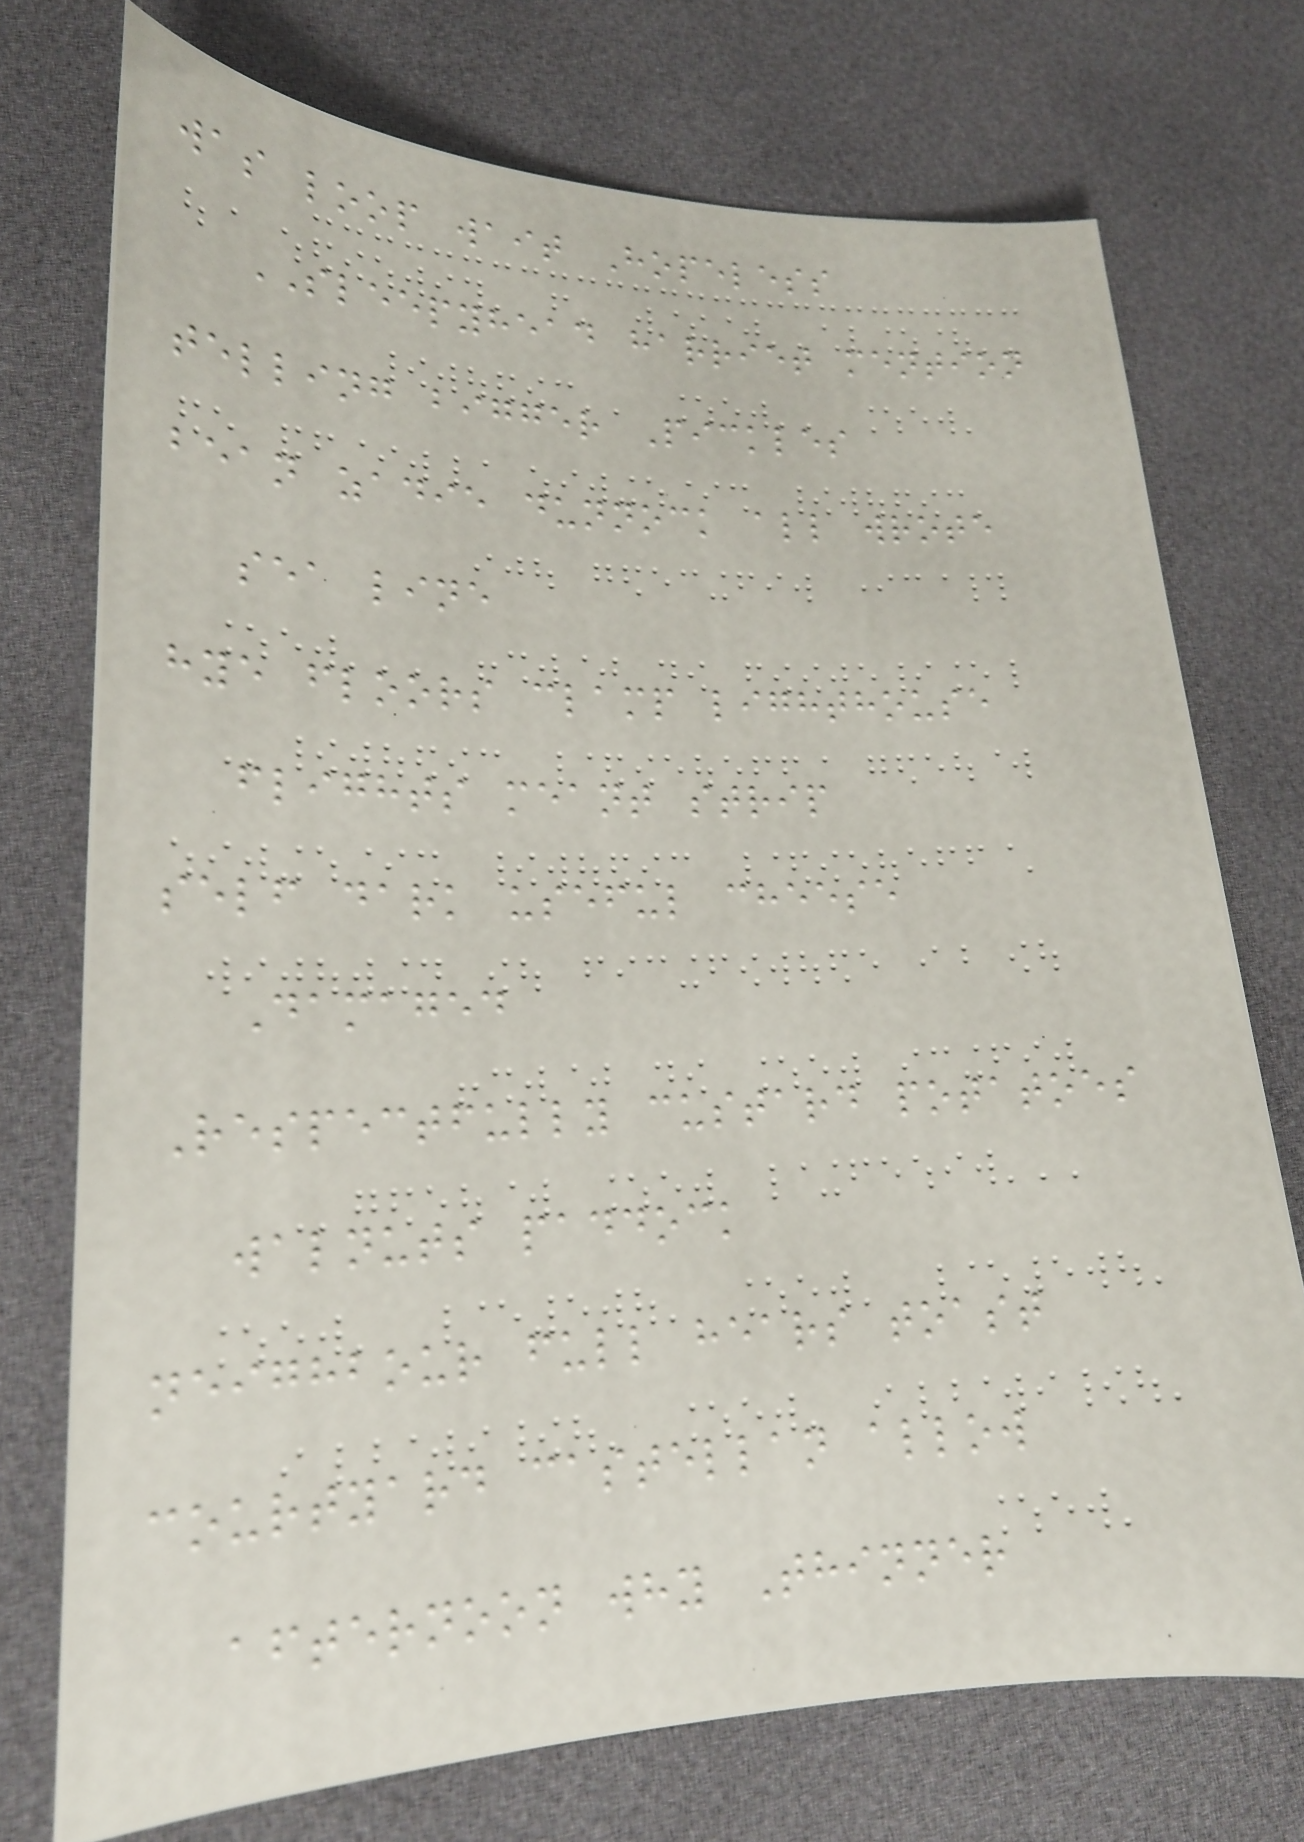was loop wait Hopeless
SLEEPYHEAD harriet mention
telling bigger Pickles
bean zadie dunnock all wrote
sea line
hye floors clamp lighthouse
flights meant strip
self dark useful cheese
Damaged
Respectfully custard potatoes
walnuts paddock
neighbour full hears toast
courtyard castellan allow
afternoon why Thinner
